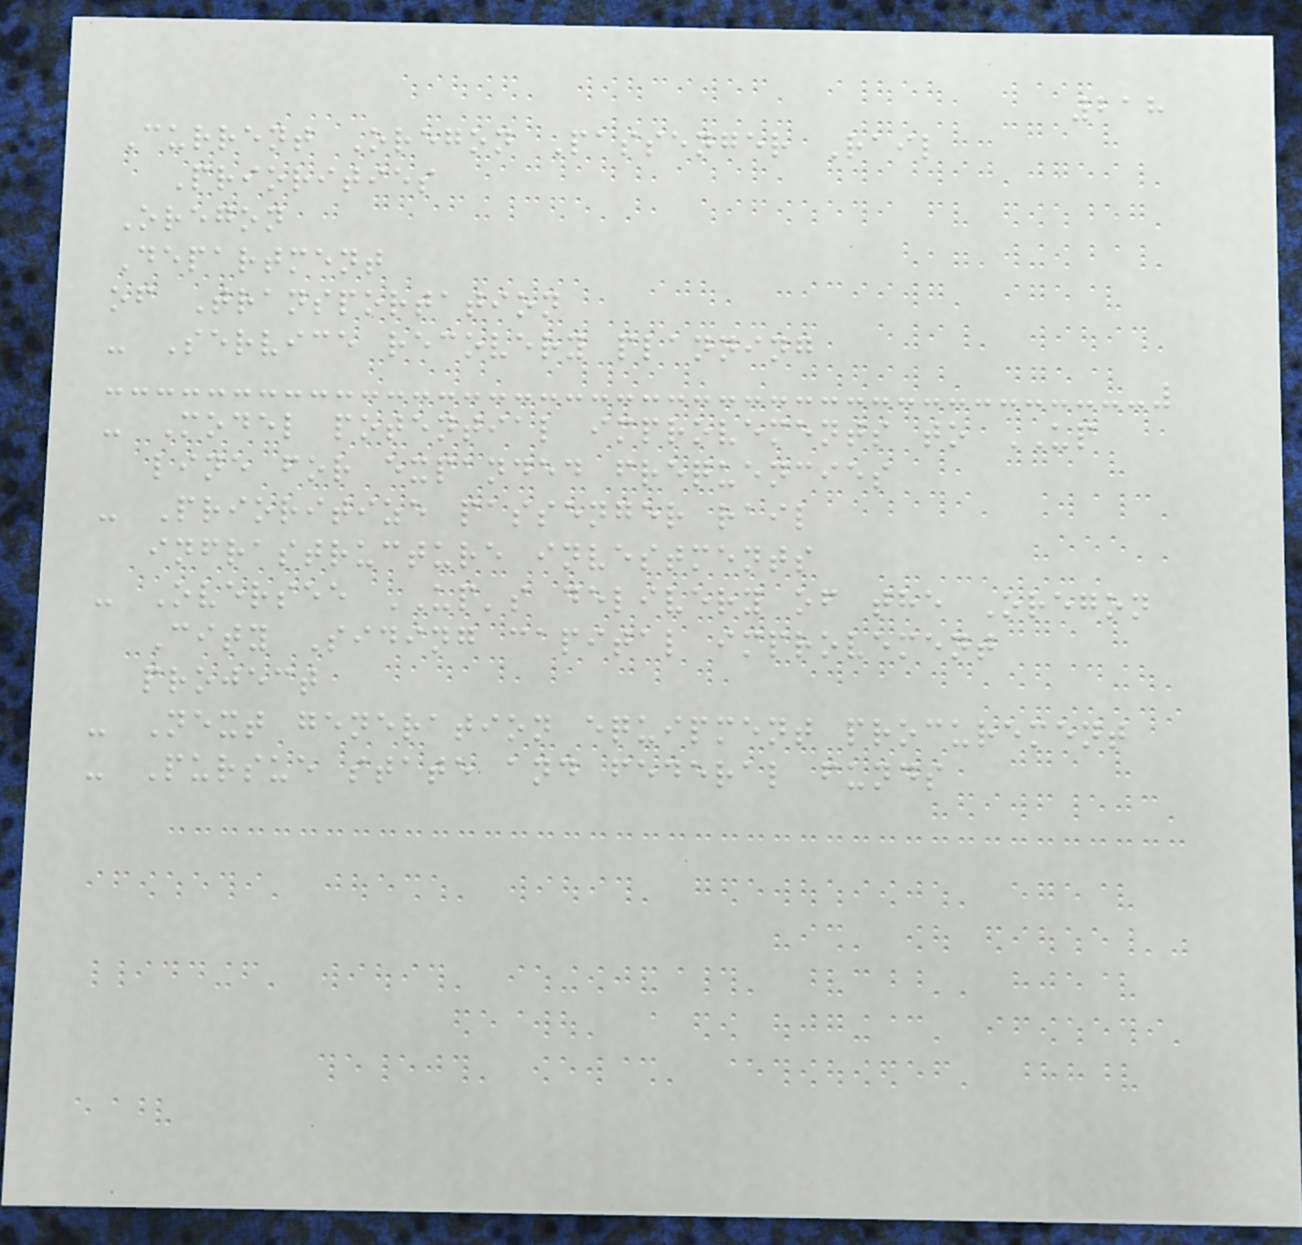218
Current Oregon Passenger Rail
Priorities
Oregon
Department
of Transportation
- Service recovery planning
- Model potential improvements to UP
line for expanded frequencies
- Prioritize passenger rail
infrastructure investments
- Oversee UP's delivery of the Oregon
City Siding capital improvement
project
- Next generation equipment procurement
- Pursue state and federal funds
